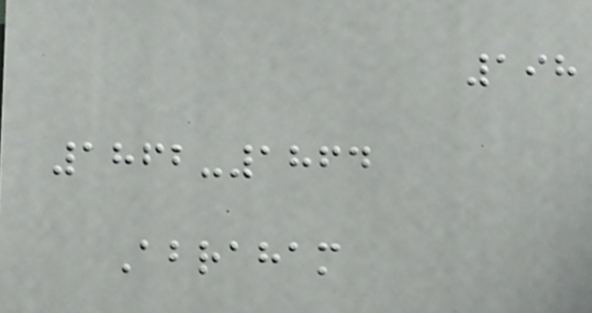198
1862-1864
Abraham
